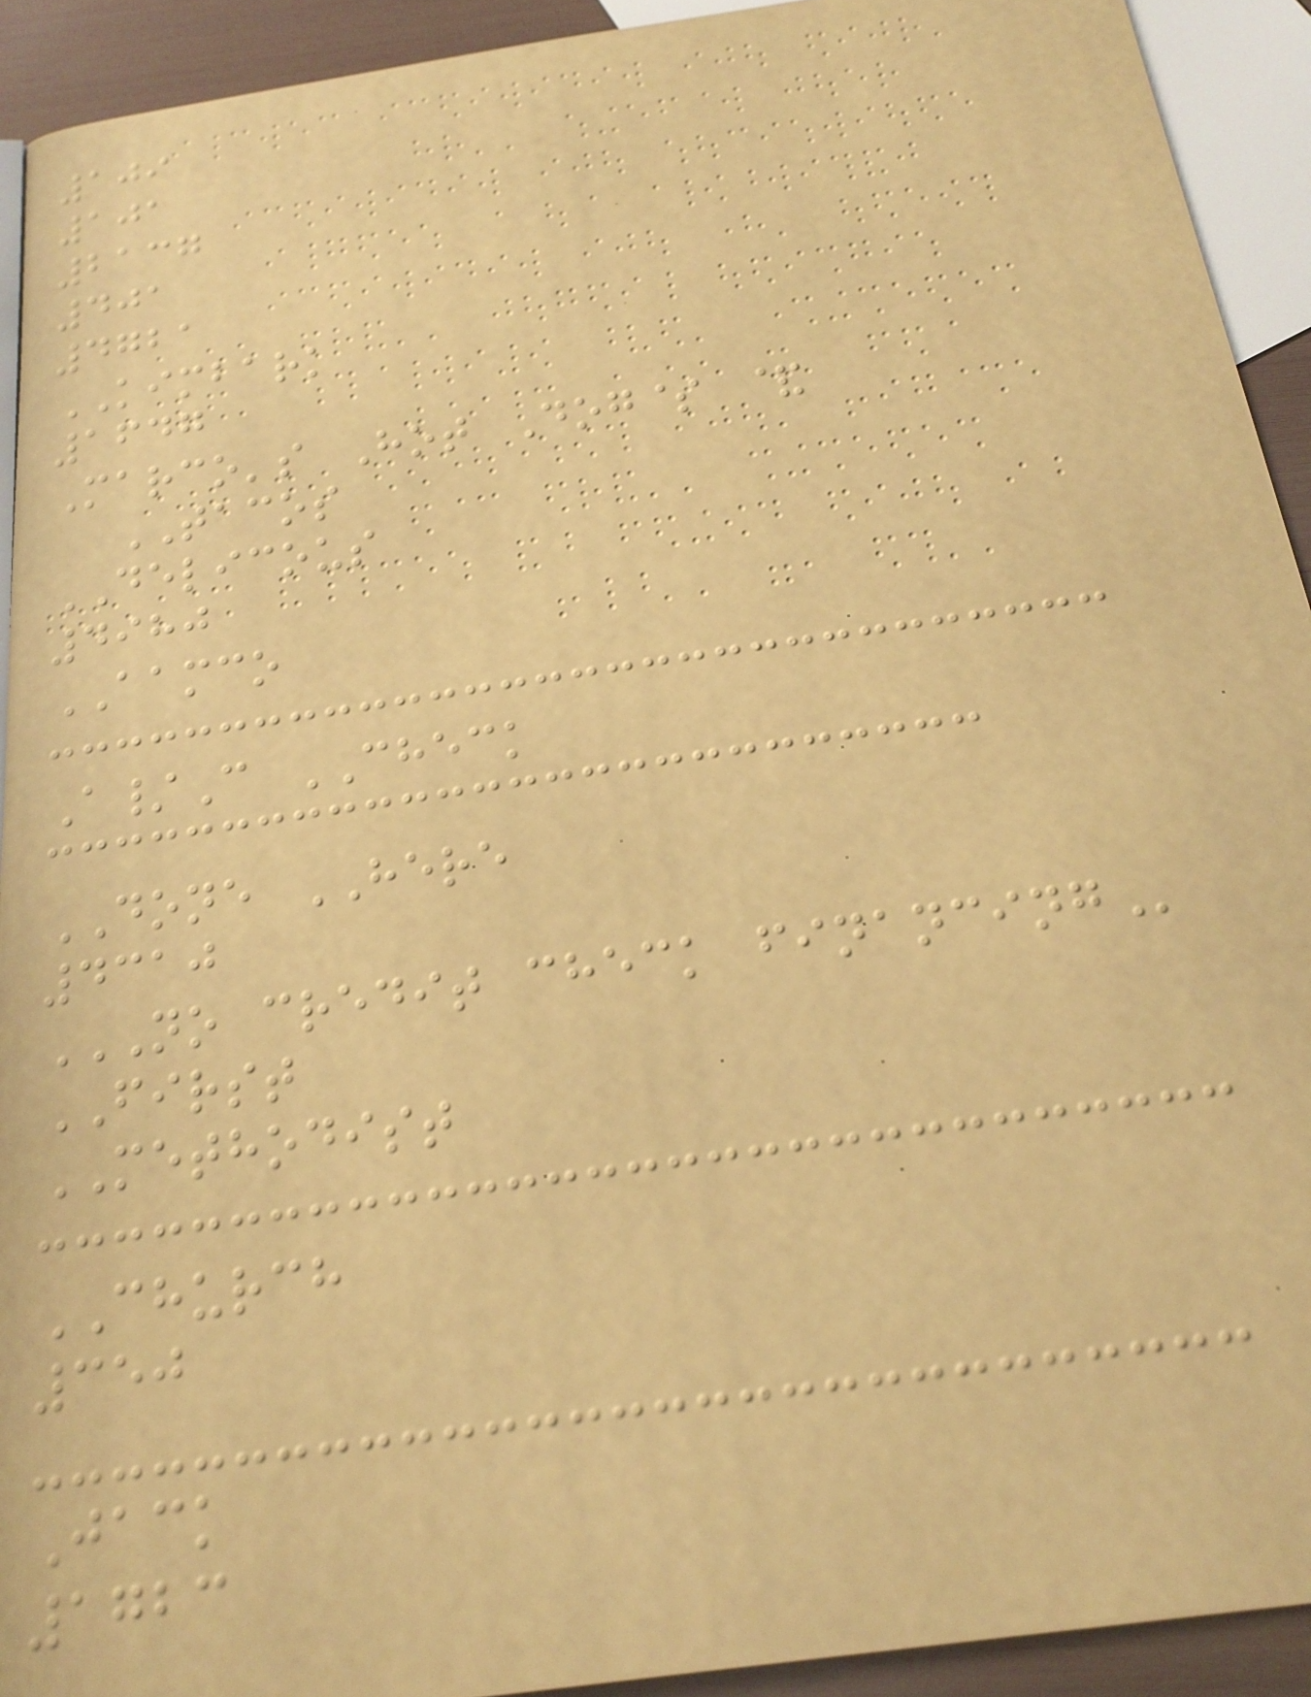109
101
2137
401
4721
KIMBARK
1647
Marco's Hot Dog$ &
TACOS
DELICOUS
4980
AAMCO
A/C CHECK
DONE HERE
4310
NO CREDIT CHECK FINANCING
FIRST
METHODIST
CHURCH
350
Jack
1723
